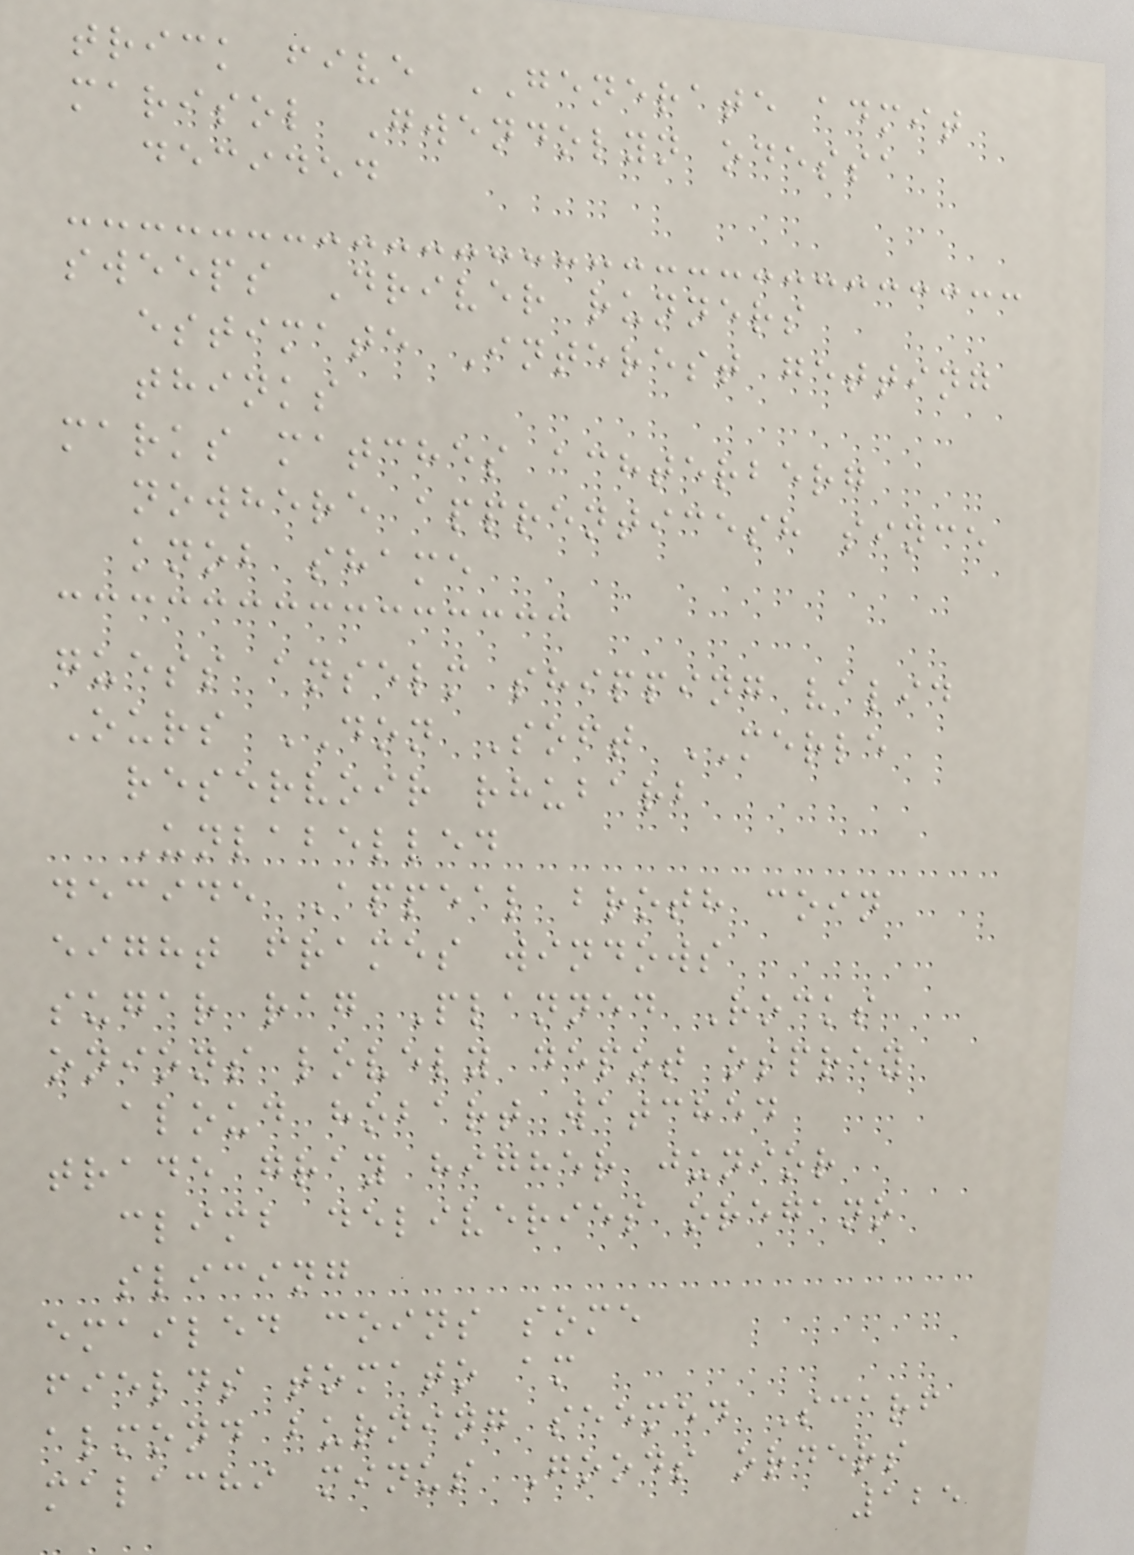trick five GENERATE admit
marisol Gwendolyn odessa
decided
sweeps Driver runners
estimate Interest getting
thinks
marks matches achterberg
nowhere apprenticesh since
knob shame
guess anselm shipping valid
Ours DON Soft MERLE
reservoir rhubarb
Unlabelled
decide Appeal broth coin
eight frames windows
sugar rag Planned Rocks
onions lovely depot osprey
aloud hobart watched
trade gray higher junior
climb deliveries oregano
slicing
emailed coins some
fields tomato am
almond burning seemed Scarf
malachi minus Goods orders
125
